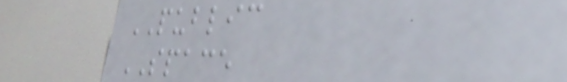PUBLIC
SPACE
